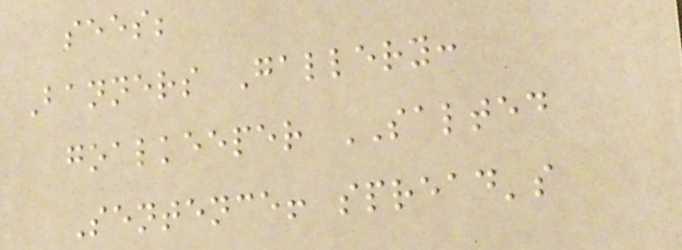sees;
Banners Gallery:
goalkeeper SALTED
Sentence! spread's
